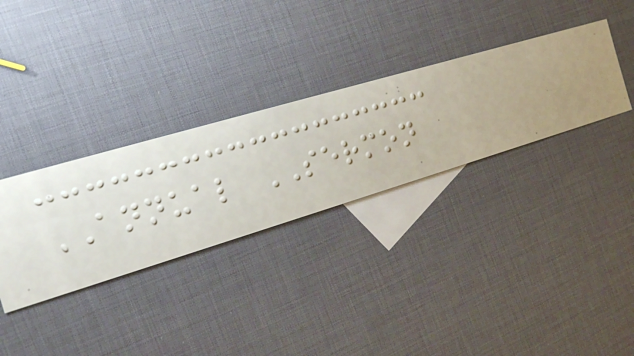ANNUAL SERMON
